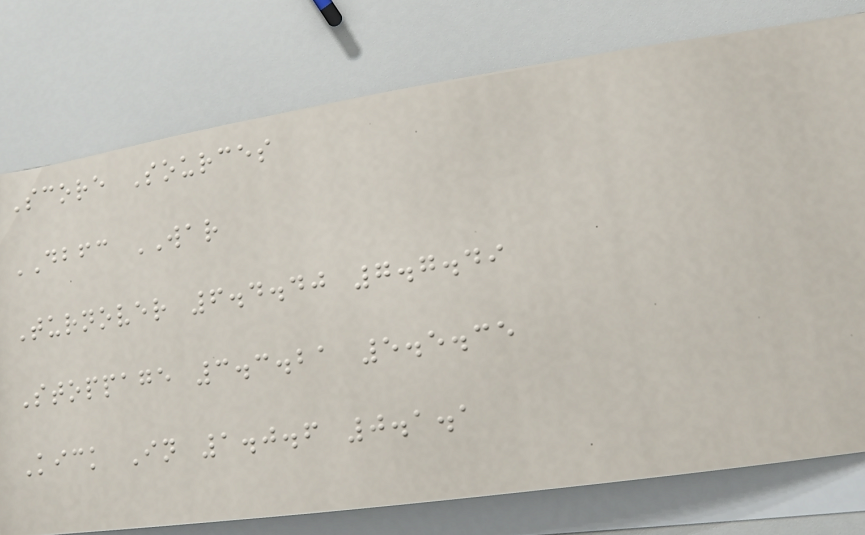Score Sources
DBFC WAR
Turnover 6.4.40 7.7.49
Stoppage 3.3.21 5.5.35
Kick In 1.0.6 0.1.1
